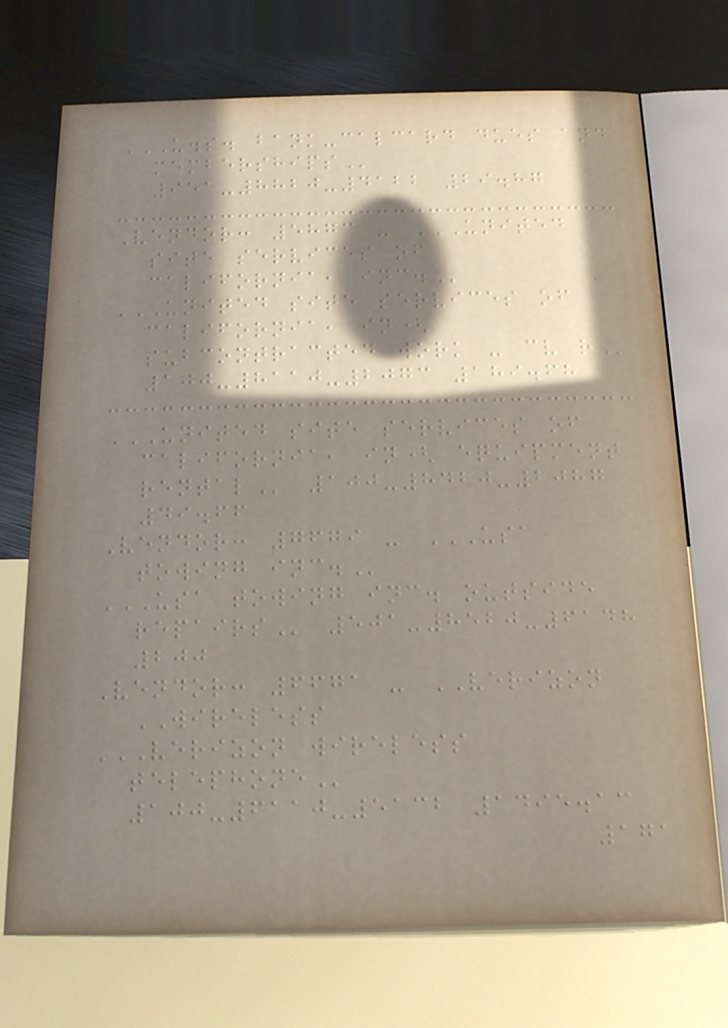U.S. BANK-CALCARD DUES AND
MEMBERSHIPS
951-8820-4122 29.87
Vendor: 5873 - UNITED
SITE SERVICES OF
CALIFORNIA, INC.
UNITED SITE SERVICES OF
CALIFORNIA, IN(
SUBCONTRACTED WORK - CV R
100-8110-2073 189.68
UNITED SITE SERVICES OF
CALIFORNIA, IN( EQUIPMENT
RENTAL 100-8420-2087
49.66
Vendor: 7679 - USA
TOWING INC.
USA TOWING INC. OUTSIDE
REPAIRS 501-8520-6148
200
Vendor: 6671 - VERIZON
WIRELESS
VERIZON WIRELESS
TELEPHONE
100-6110-5132 1495.13
171
